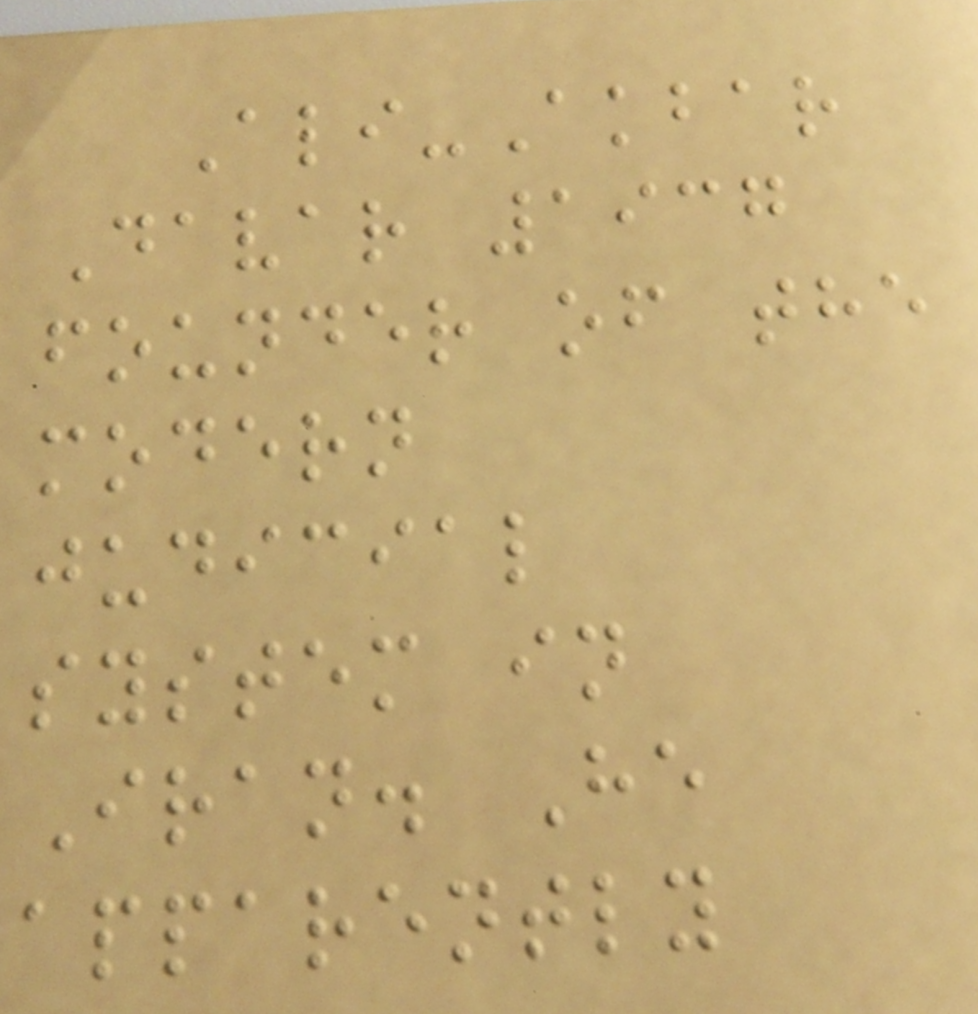Ali-Akbar
Davar 1937
founder of the
modern
judicial
system in
Iran. He
apparently
